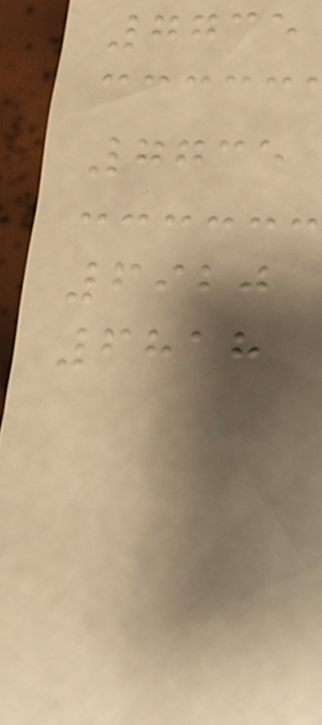7735
7735
6920
6818
